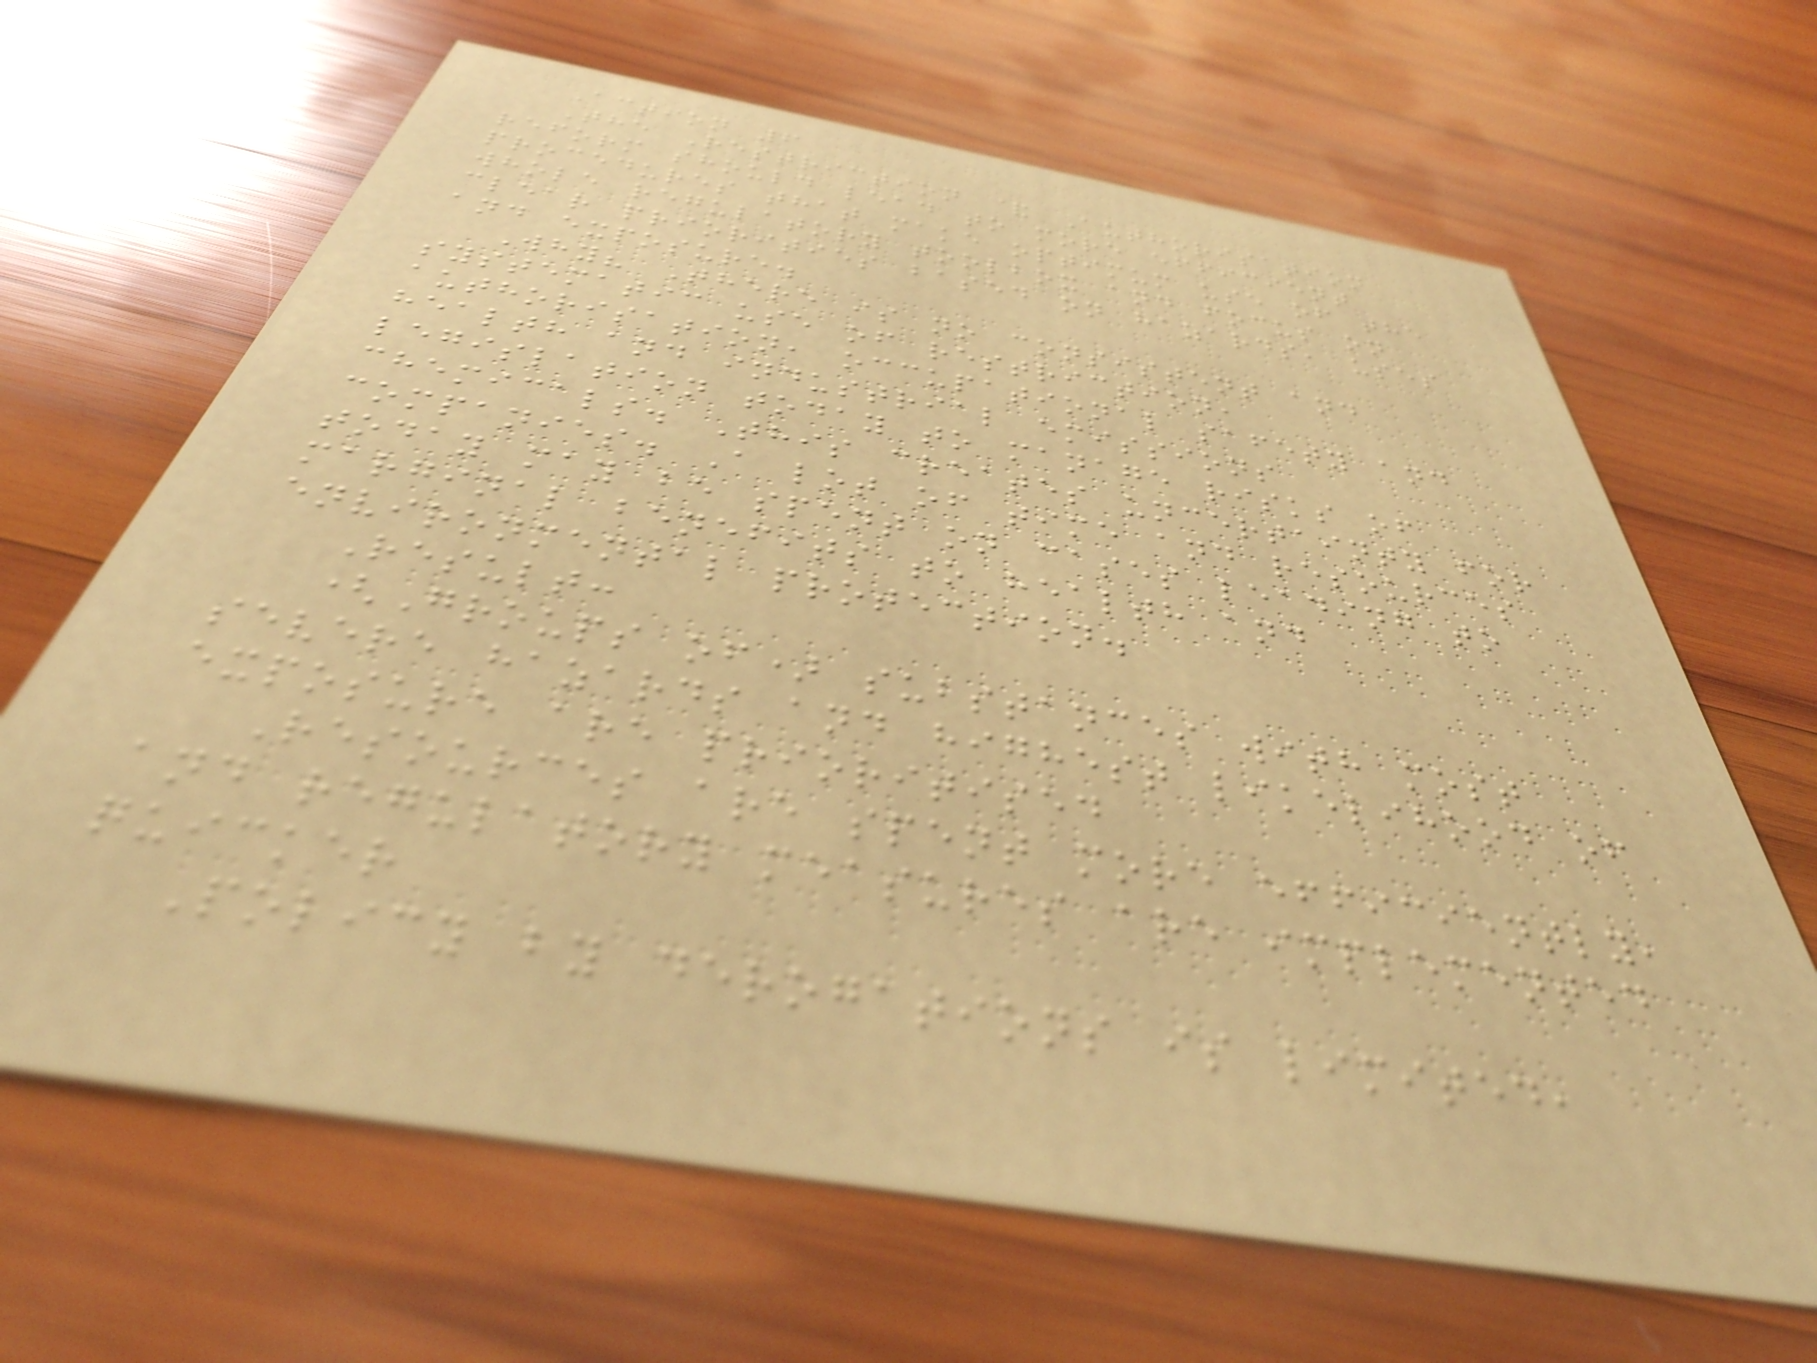Action 6
The Restriction & Authorisation
reform should lead to more efficient
procedures that make optimum use of the
whole regulatory toolbox and focus on
clear priorities based on hazards, uses
and exposure.
Why? There is no consistent and
systematic use of restriction,
authorisation, occupational safety and
health and industrial emissions
legislation today to manage risks of
chemicals. This creates uncertainty for
companies. A lot of time and resources
today may be spent on cases leading to
marginal benefits to health and
environmental protection.
Result:
(Groups of) substances with most
severe hazards and highest likelihood of
exposure are prioritised
Resources are spent more efficiently,
and regulatory measures are implemented
quicker
Policy by derogations is limited,
